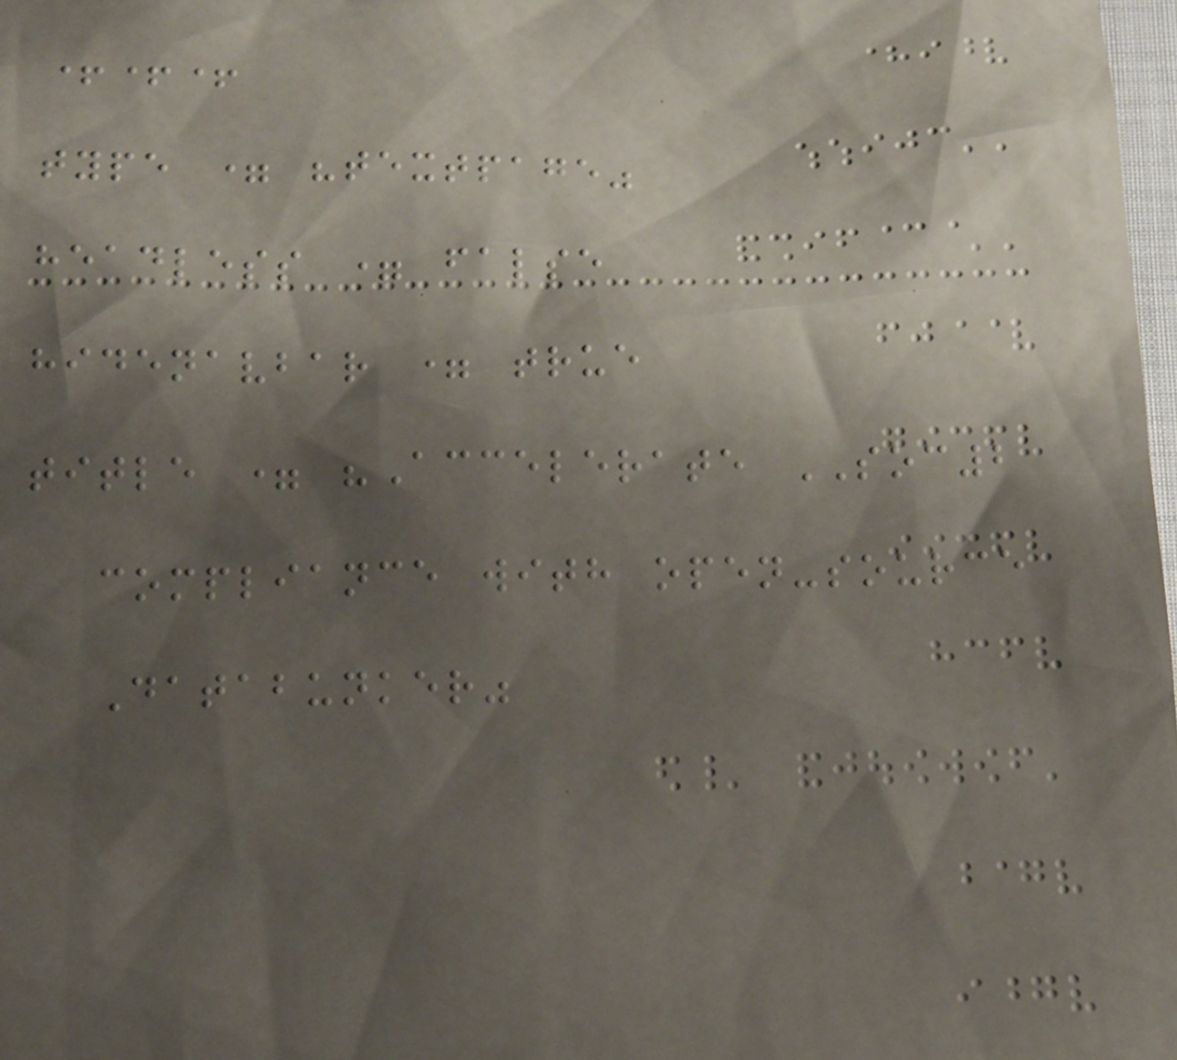+++
type = "textpage"
headless = false
hidenavbar = true
title = "Accelerate SOC2
compliance with open-source
Databunker"
